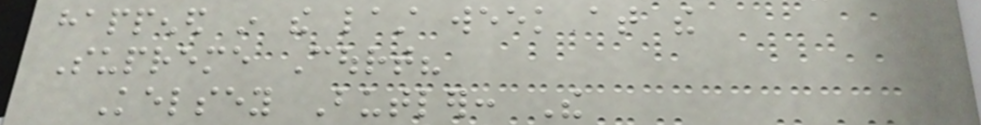happened in the last week at the
Supreme Court?
Kelsey Butler: The
